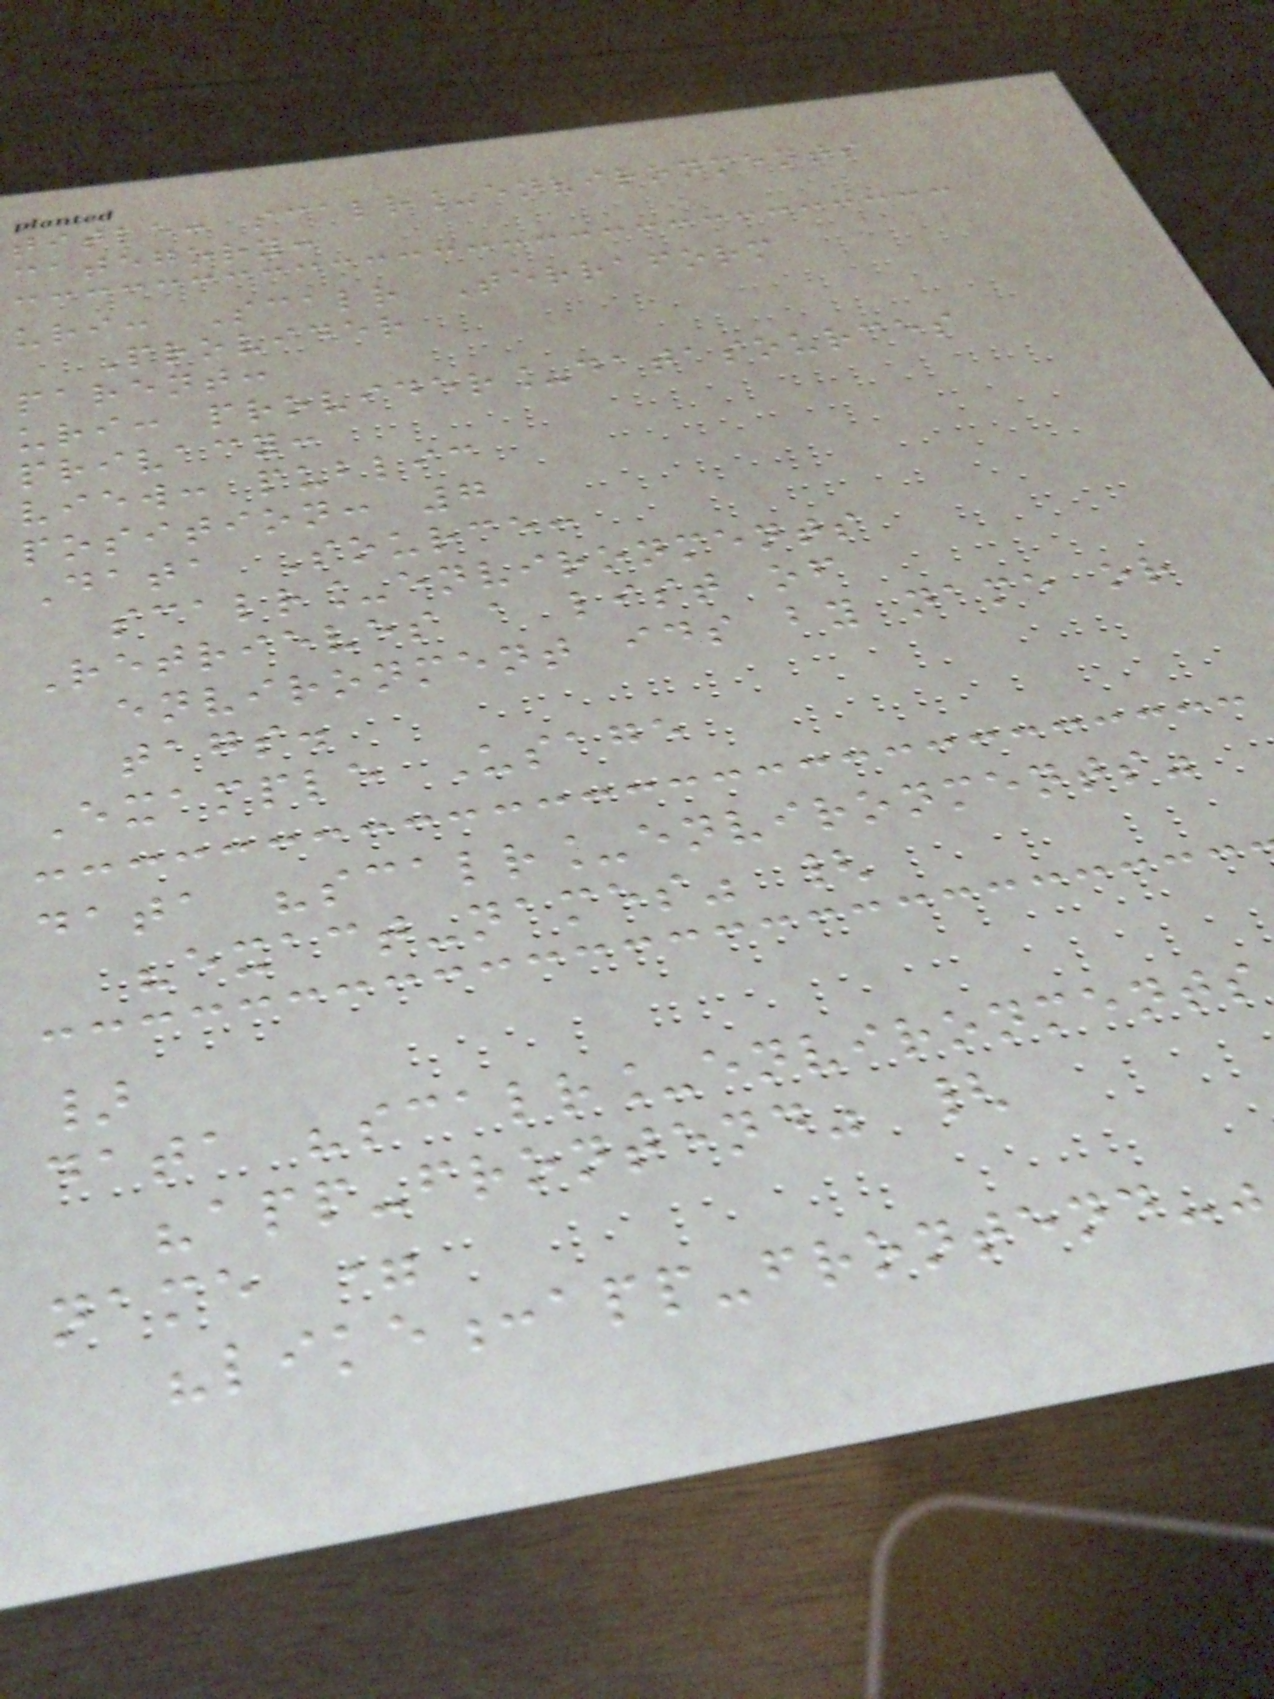title: scalr_environments
category:
uri: Scalr Terraform
Provider
parent:
uri: provider_datasources
privacy:
view: public
position: 7
Data Source:
scalr_environments
Retrieves a list of
environment ids by name or
tags.
Example Usage
data "scalr_environments"
"exact-names" {
}
data "scalr_environments
"app-frontend" {
name =
"like:app-frontend-"
